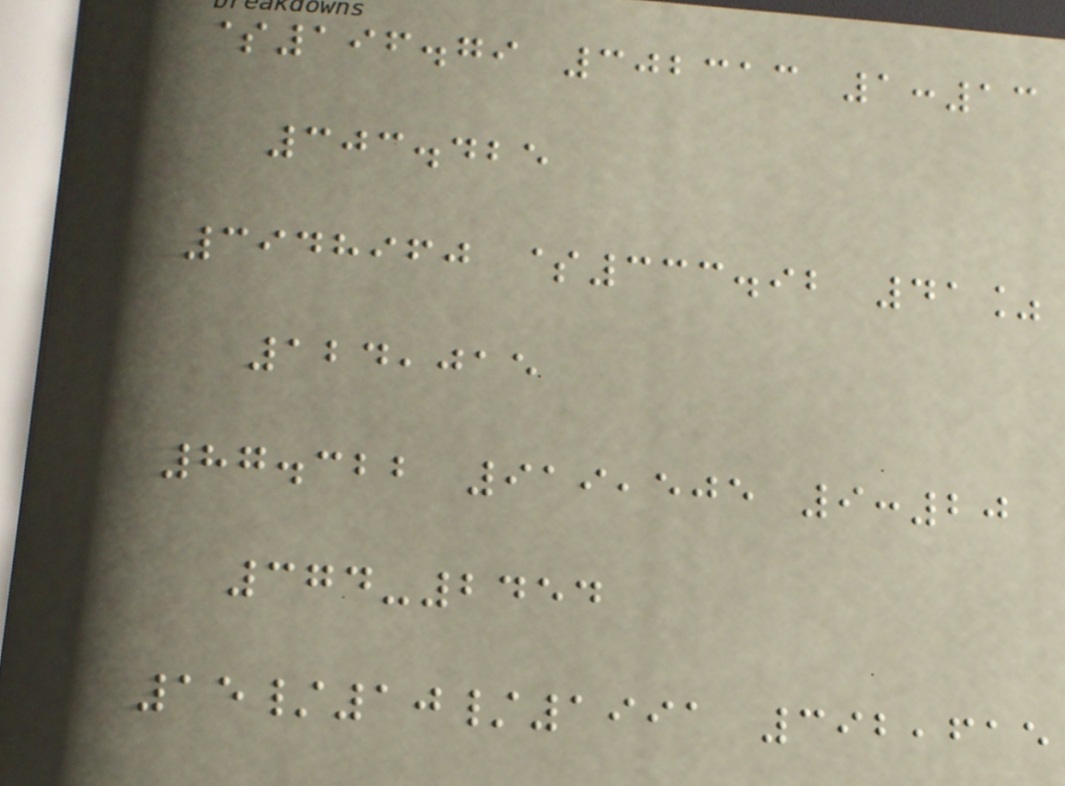$196.79 302313 1:13
303.425
3948960 $333.92 41%
124,015
87.322 919,505 9:20
374-2454
15/10/1991 392,615
